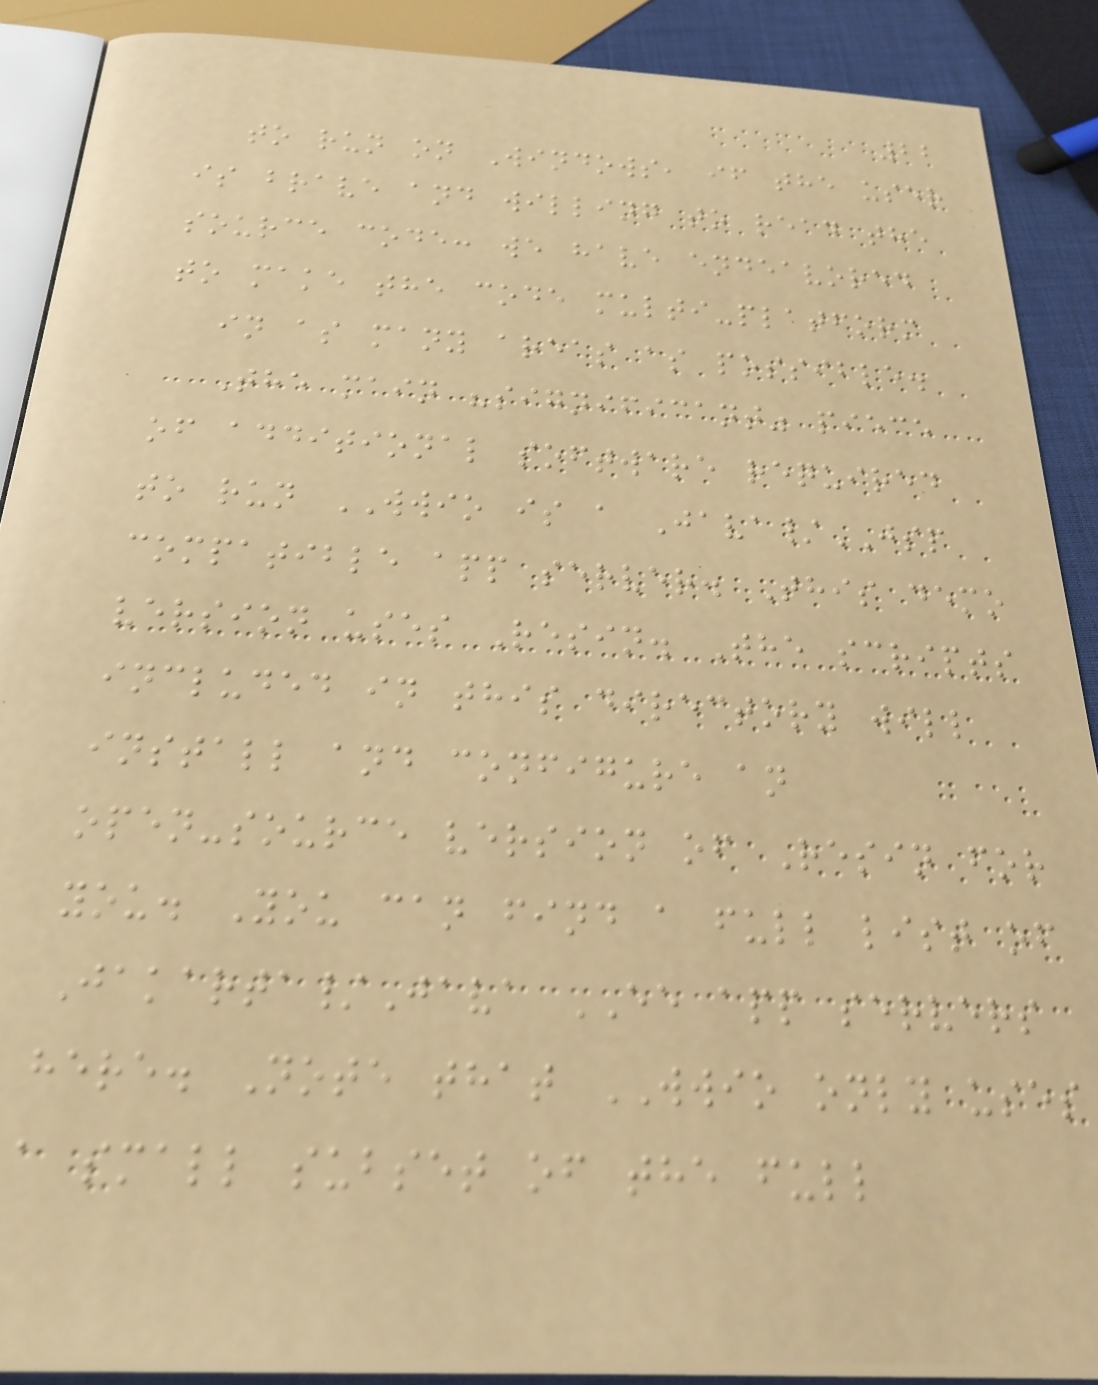22
to run on Windows, if the user
is brave and willing to read the
source code: we have endeavored
to make the code multi-platform
in as many areas as possible.
The main "significant" piece
of additional software required
to run WWIO is a Java/JSP
compatible app server. This demo
version uses Resin. The scripts
included in this directory will
install and configure an
open-source version of Resin for
you. You can find a full list of
Jakarta/Java EE app servers
here. Note that WWIO only uses
a small subset of the full
